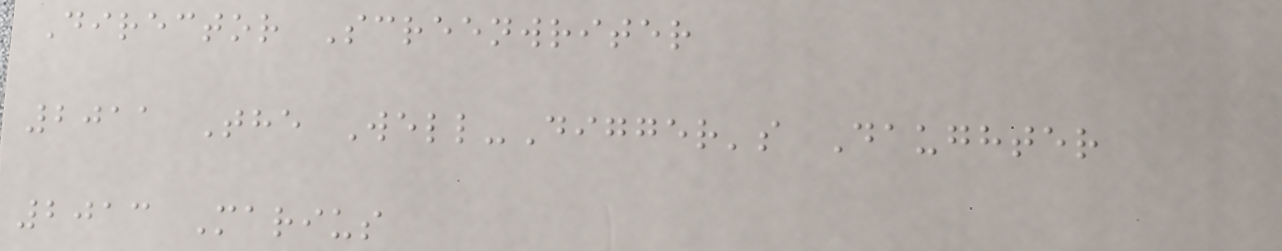Director Screenwriter
2011 The Well-Digger's Daughter
2013 Marius
